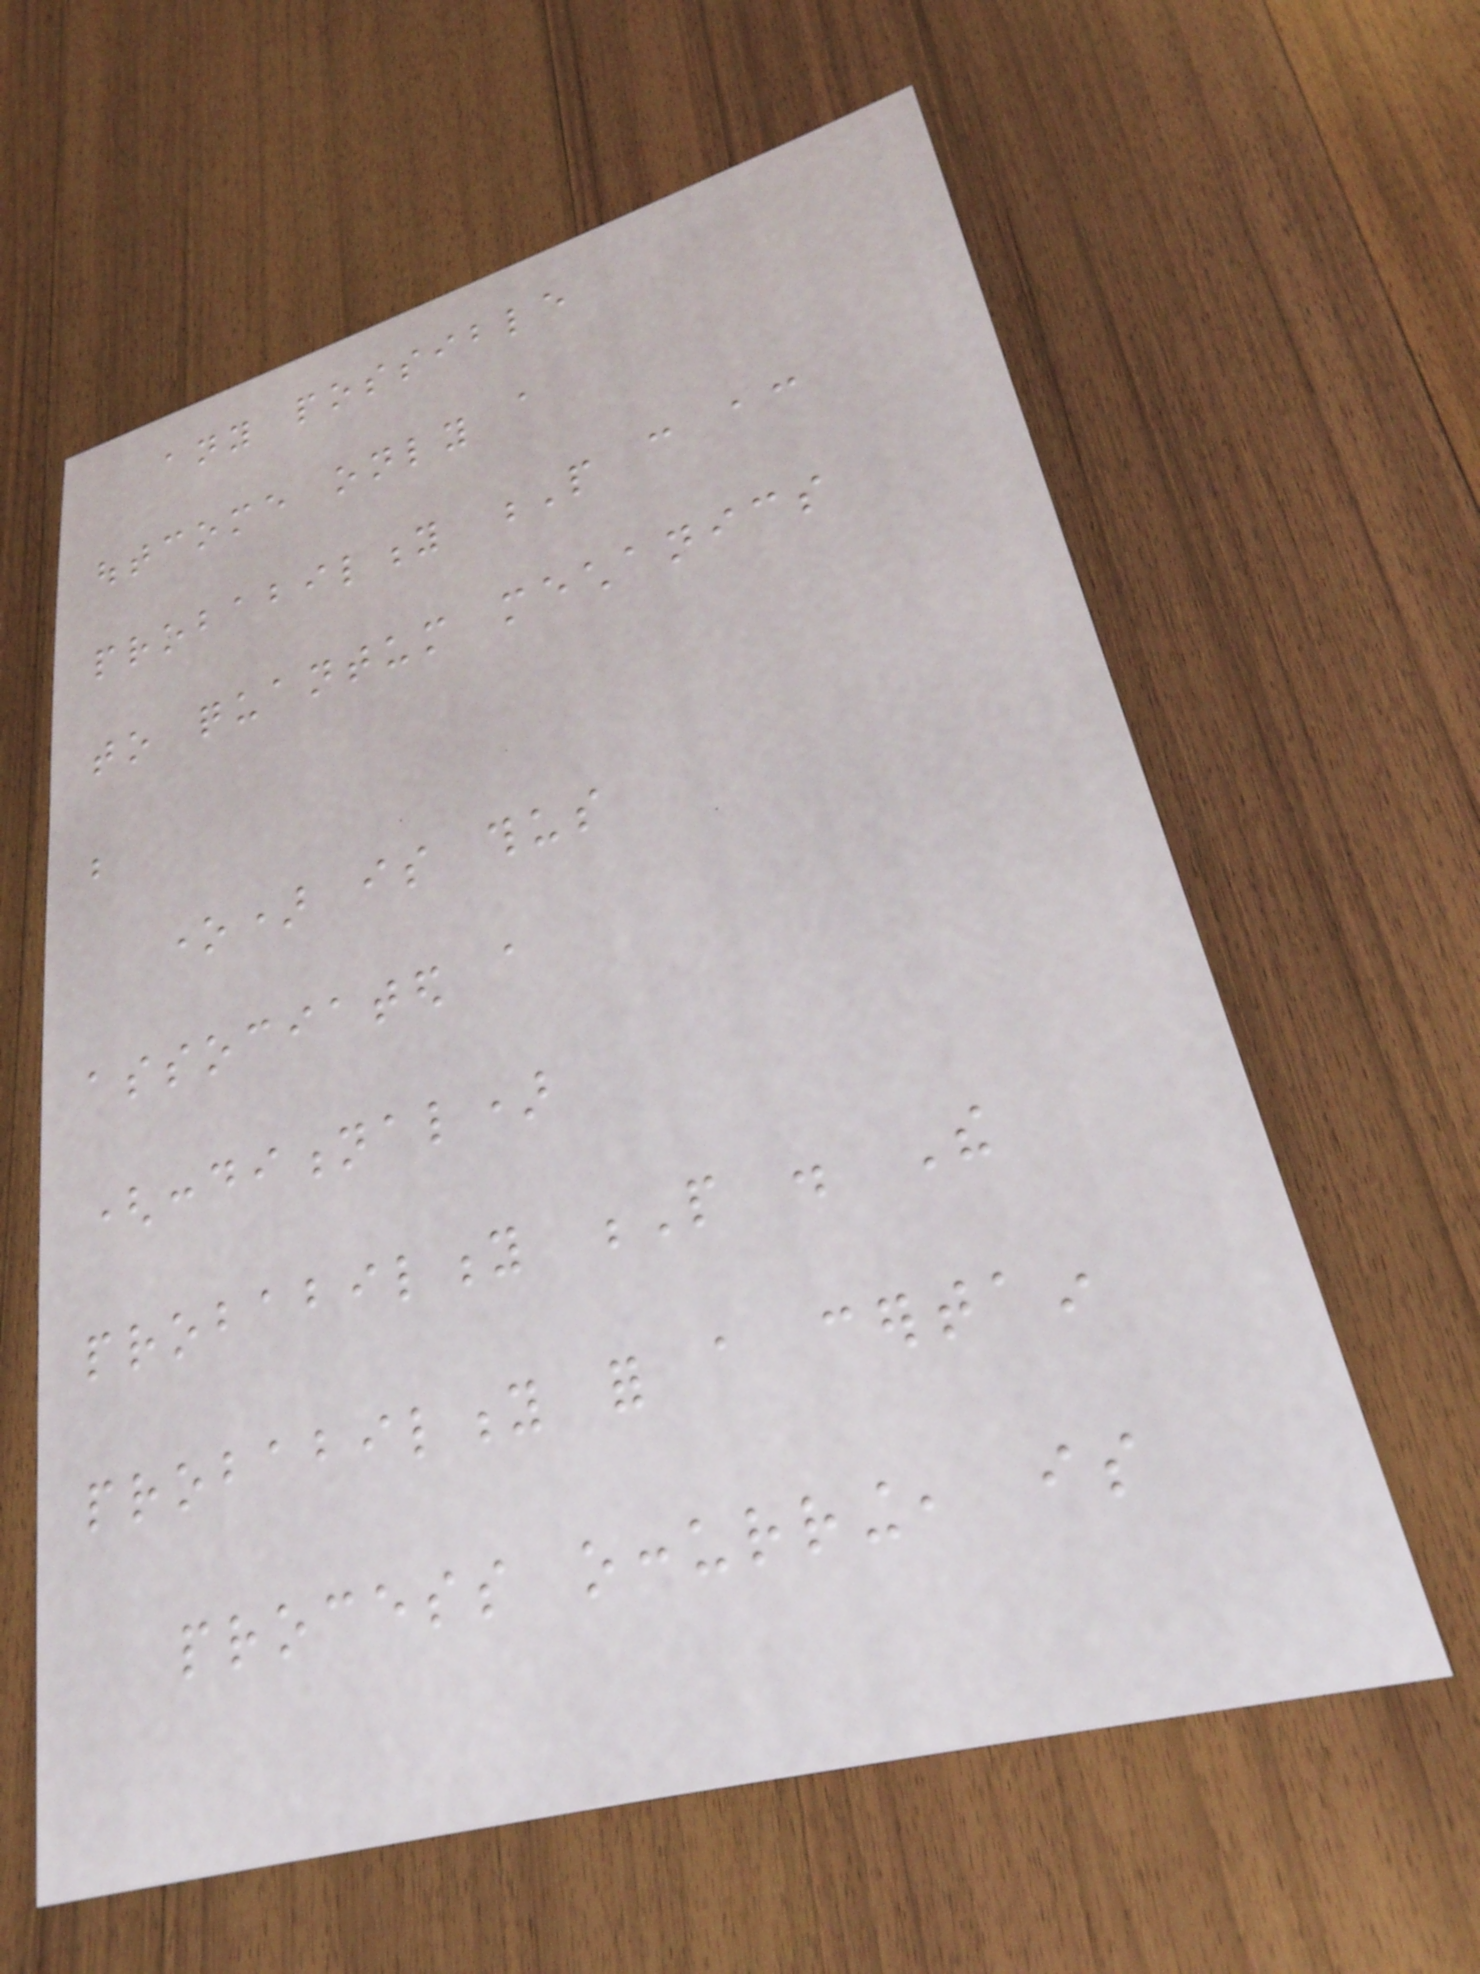any possible
outcome only a
probability P can according
to quantum mechanics
be
one) is thus
associated a
(conditional)
probability P . The
probability for a certain
process occurring, is
